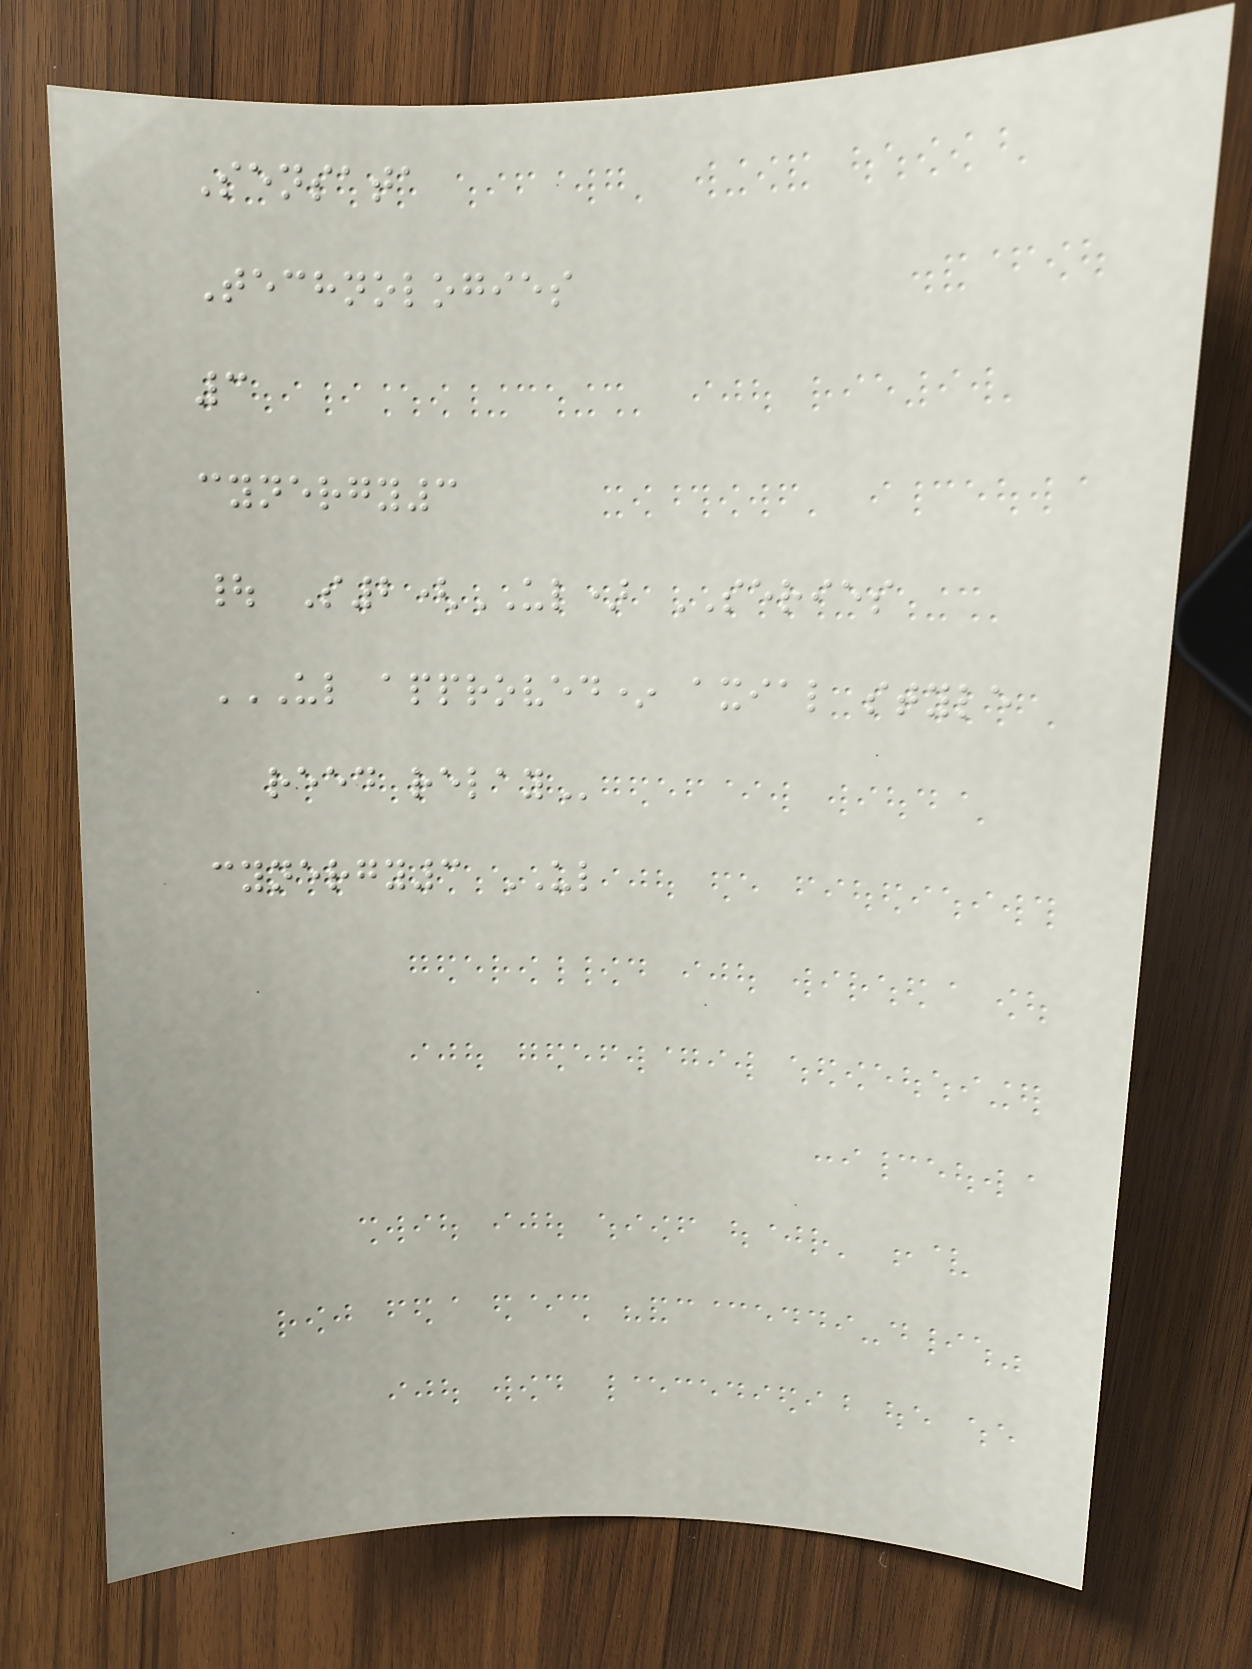Sensata
Technologies
3
cynergy3
| S2(UL) SERIES
UL APPROVED* AXIAL STYLE
REED RELAY
cynergy3 UL
